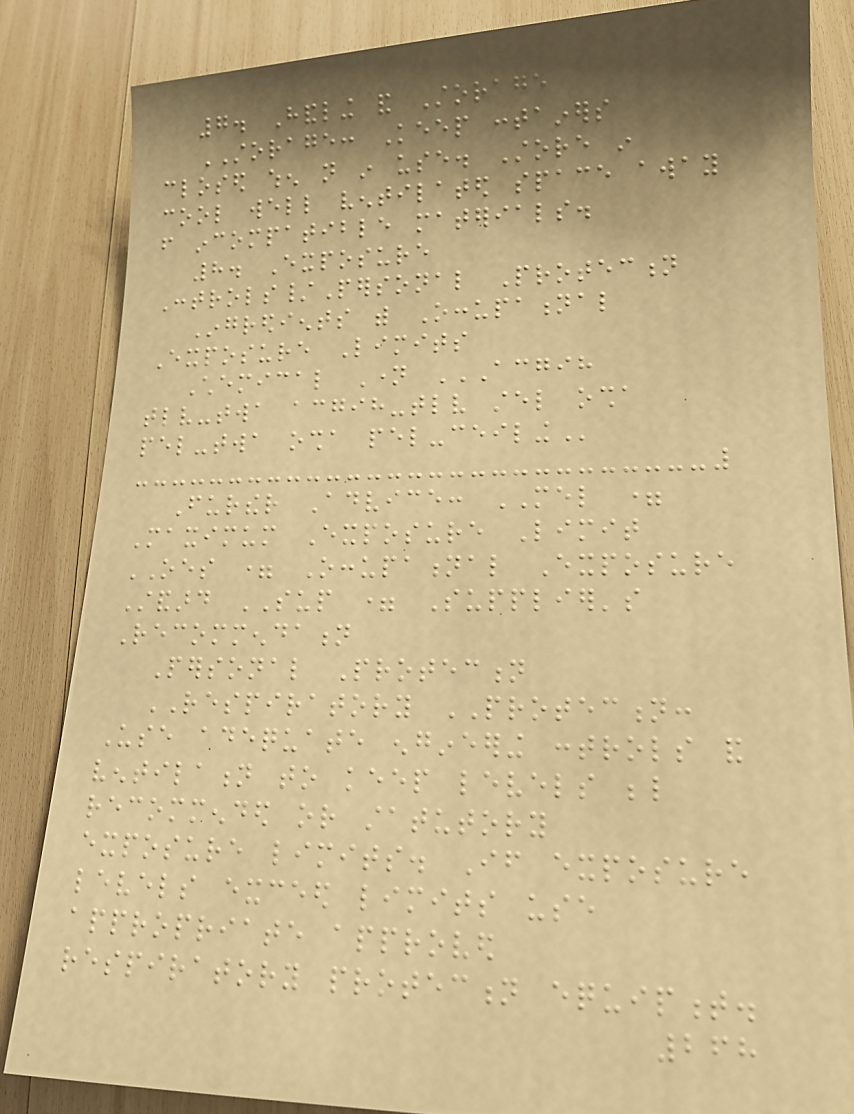7. Handling and Storage
STORAGE: Keep containers
closed when not in use. Store in
cool well ventilated space away
from incompatible materials.
8. Exposure
Controls/Personal Protection
Ingredients with Occupational
Exposure Limits
Chemical Name ACGIH
TLV-TWA ACGIH-TLV STEL OSHA
PEL-TWA OSHA PEL-CEILING
Further Advice: MEL =
Maximum Exposure Limit
OES = Occupational Exposure
Standard SUP = Supplier's
Recommendation
Personal Protection
RESPIRATORY PROTECTION:
Use adequate engineering controls and
ventilation to keep levels below
recommended or statutory
exposure limits. If exposure
levels exceed limits use
appropriate approved
respiratory protection equipment.
268
